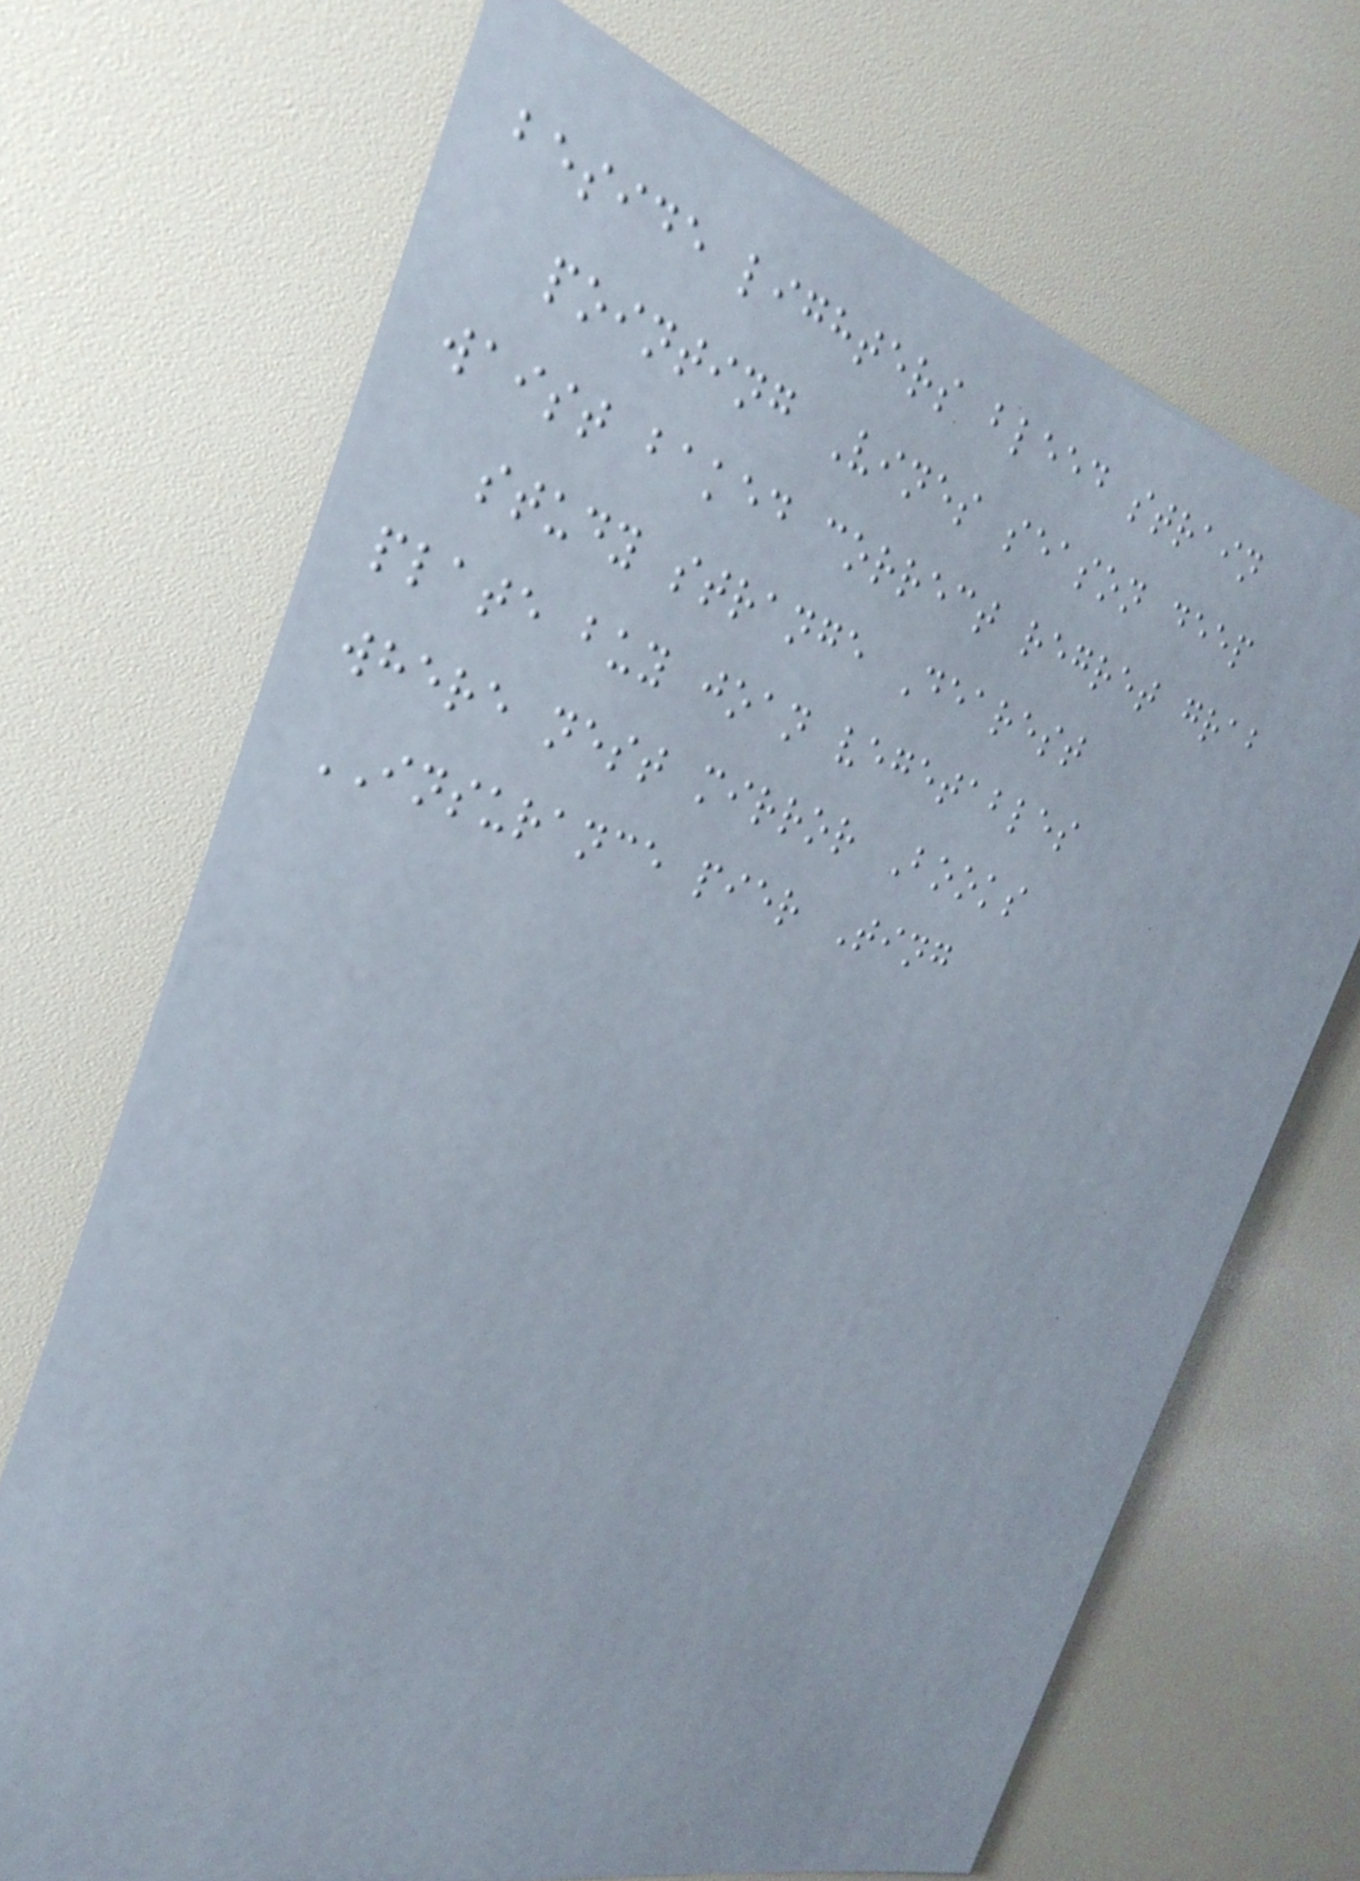beside lighters bleed strain
pointing Vines season deep
waist baked correct regret grab
study strange Dearest
plate buy joan vegetables
where nest mirror Books
INSURANCE pier Ting
